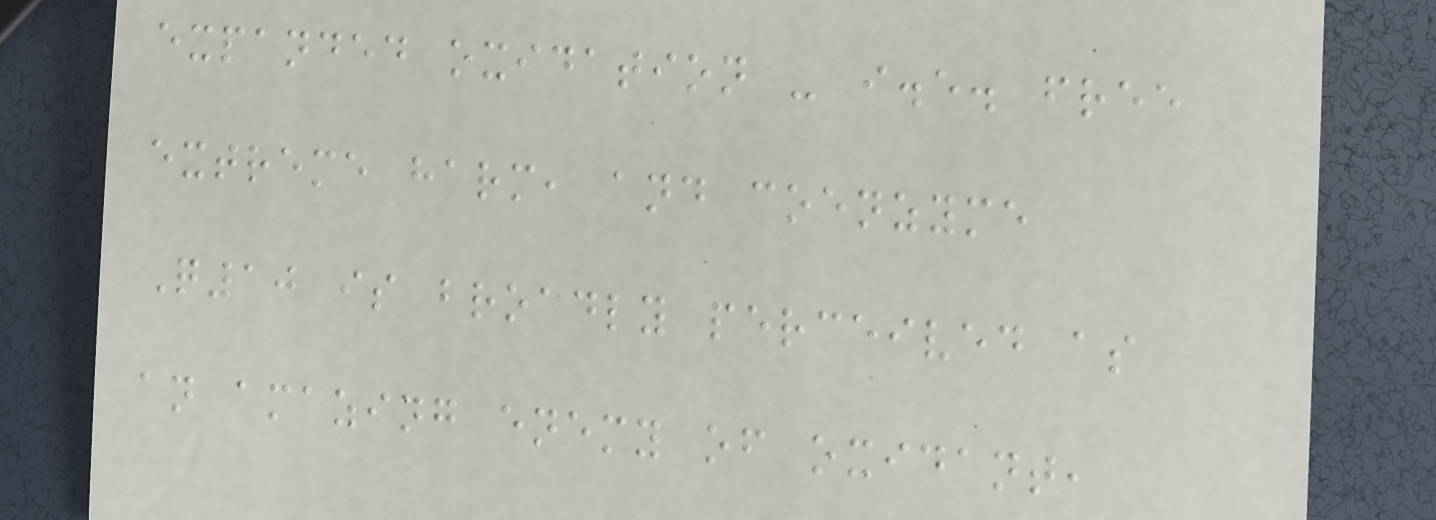expanded oxidation - i.e. free
extreme harm, and coenzyme
Q10 is broadly perceived as
an amazing enemy of oxidant,
